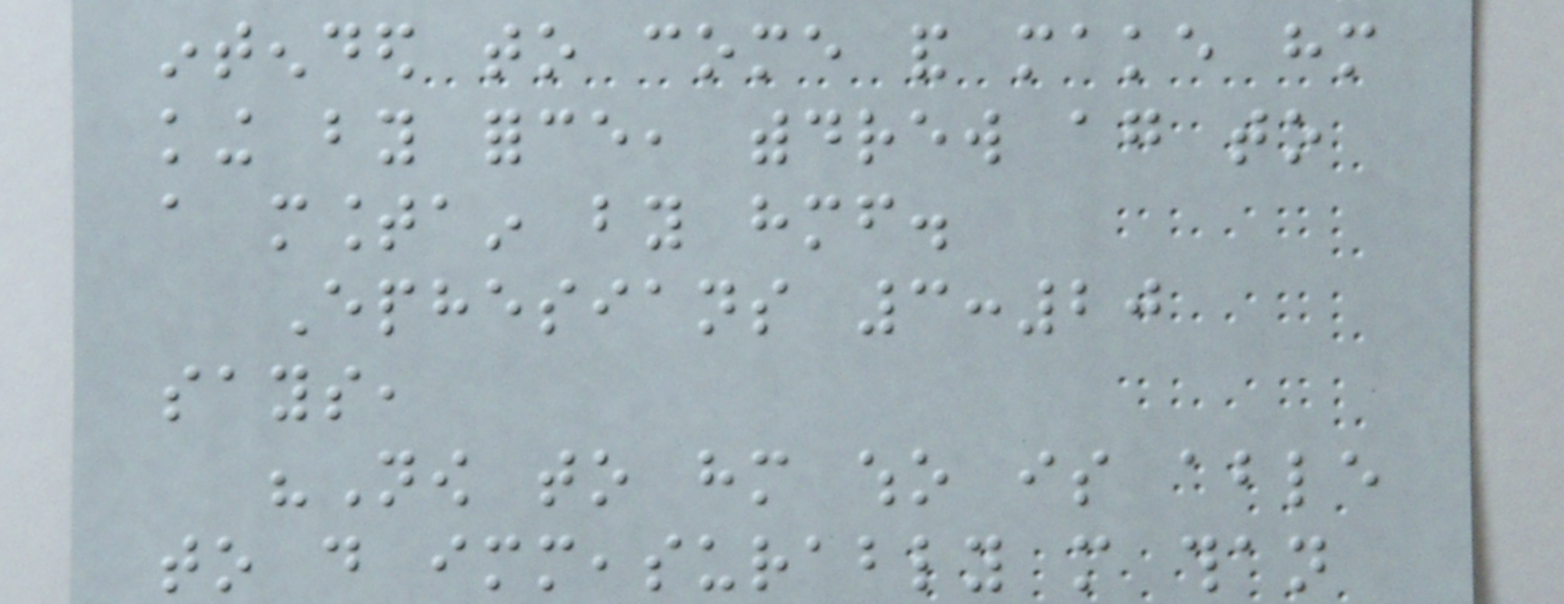intended to come and make him
king by force, withdrew again to
a mountain by himself.
Ephesians 3:20
says,
"Now to him who is able
to do immeasurably more than
